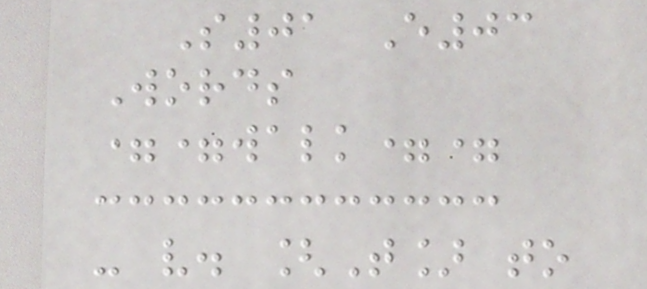S01 E03
Words
==walk==
- v. [T] to
